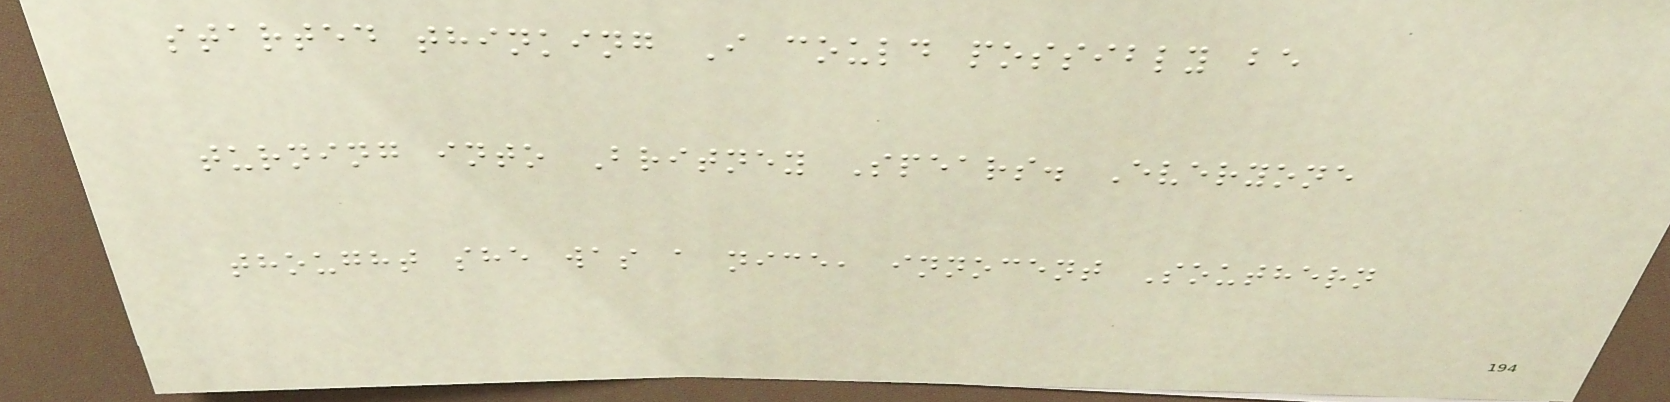started thinking I could possibly be
turning into Britney Spears. Everyone
thought she was a nice, innocent Southern
